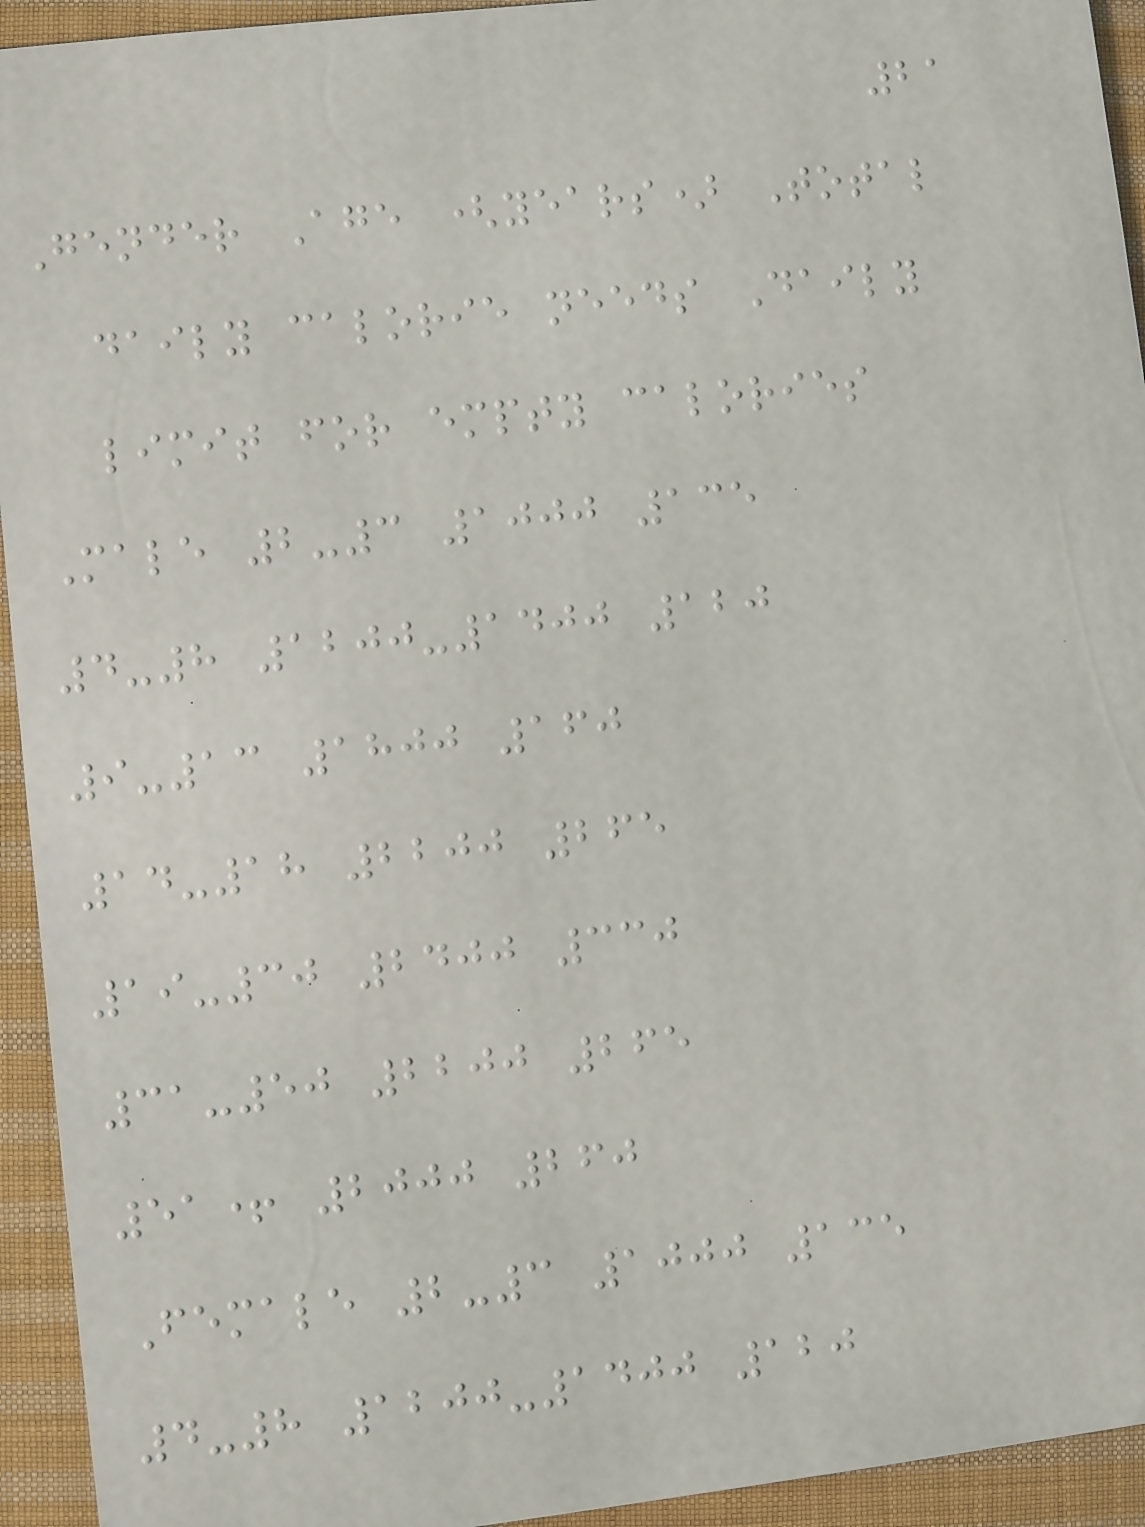21
Gender Age (years) Total
daily calorie needs Daily
limit for empty calories
Male 2-3 1000 135
4-8 1200-1400 120
9-13 1800 160
14-18 2200 265
19-30 2400 330
31-50 2200 265
51+ 2000 260
Female 2-3 1000 135
4-8 1200-1400 120
